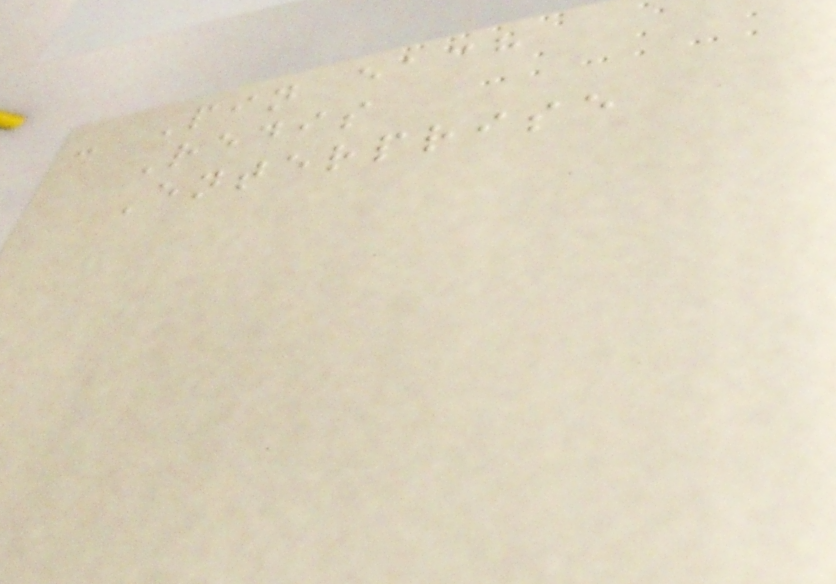- Pin each
Redis
Enterprise
